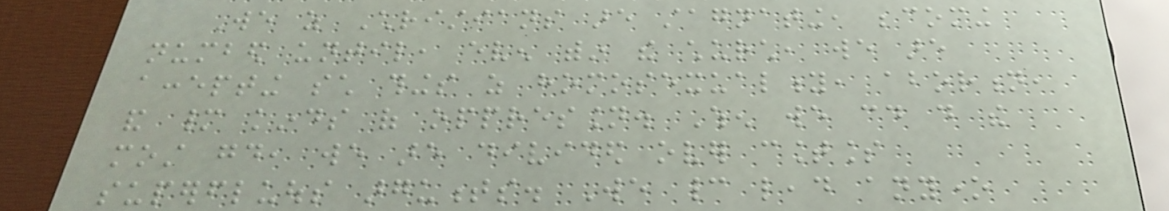We as Christians are stagnating, becoming
numbed until, even within the church, we are
accepting such things as homosexuality, abortion,
and many kinds of oppression. When we could do the
most good, we are divided over countless
superfluous arguments. We cannot lead anyone
